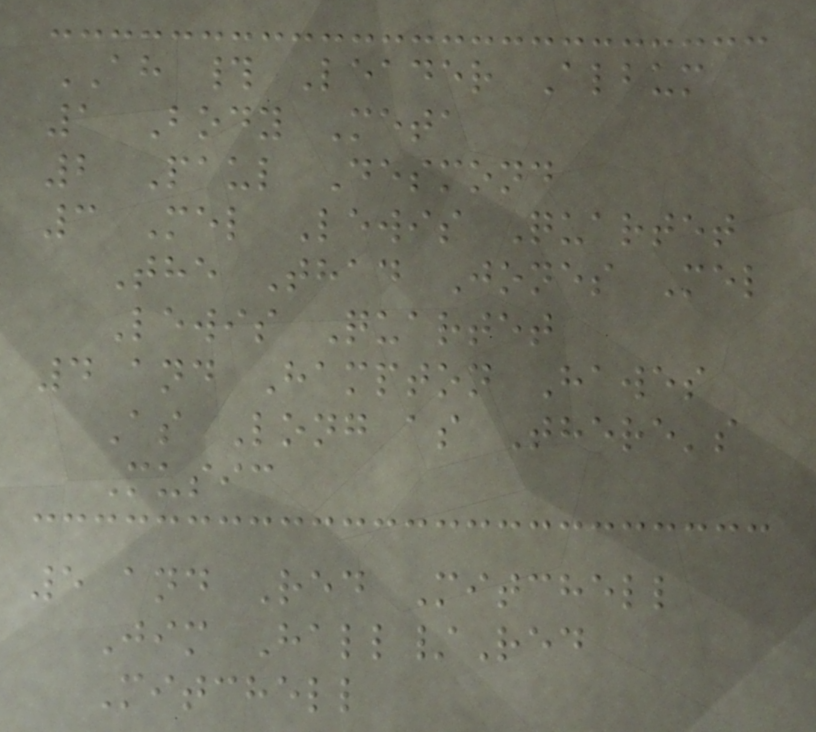AH # Leader Album
1 Body Meta
2 Paul Desmond
3 Mel Lewis Quartet
The Thad Jones Mel
Lewis Quartet
4 and Hampton Hawes
As Long as There's
Music
5 and Red Mitchell
Jim Hall/Red
Mitchell
